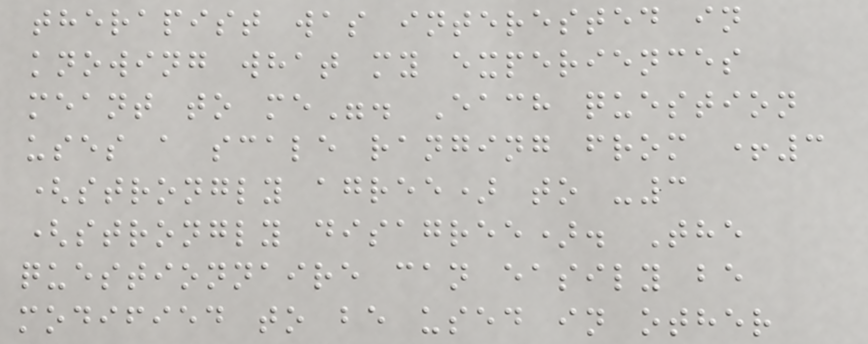therapist was interested in
knowing what my experiences
meant to me". Each question
uses a scale ranging from +3
(strongly agree) to -3
(strongly disagree). The
questionnaire can easily be
modified to be used in other
